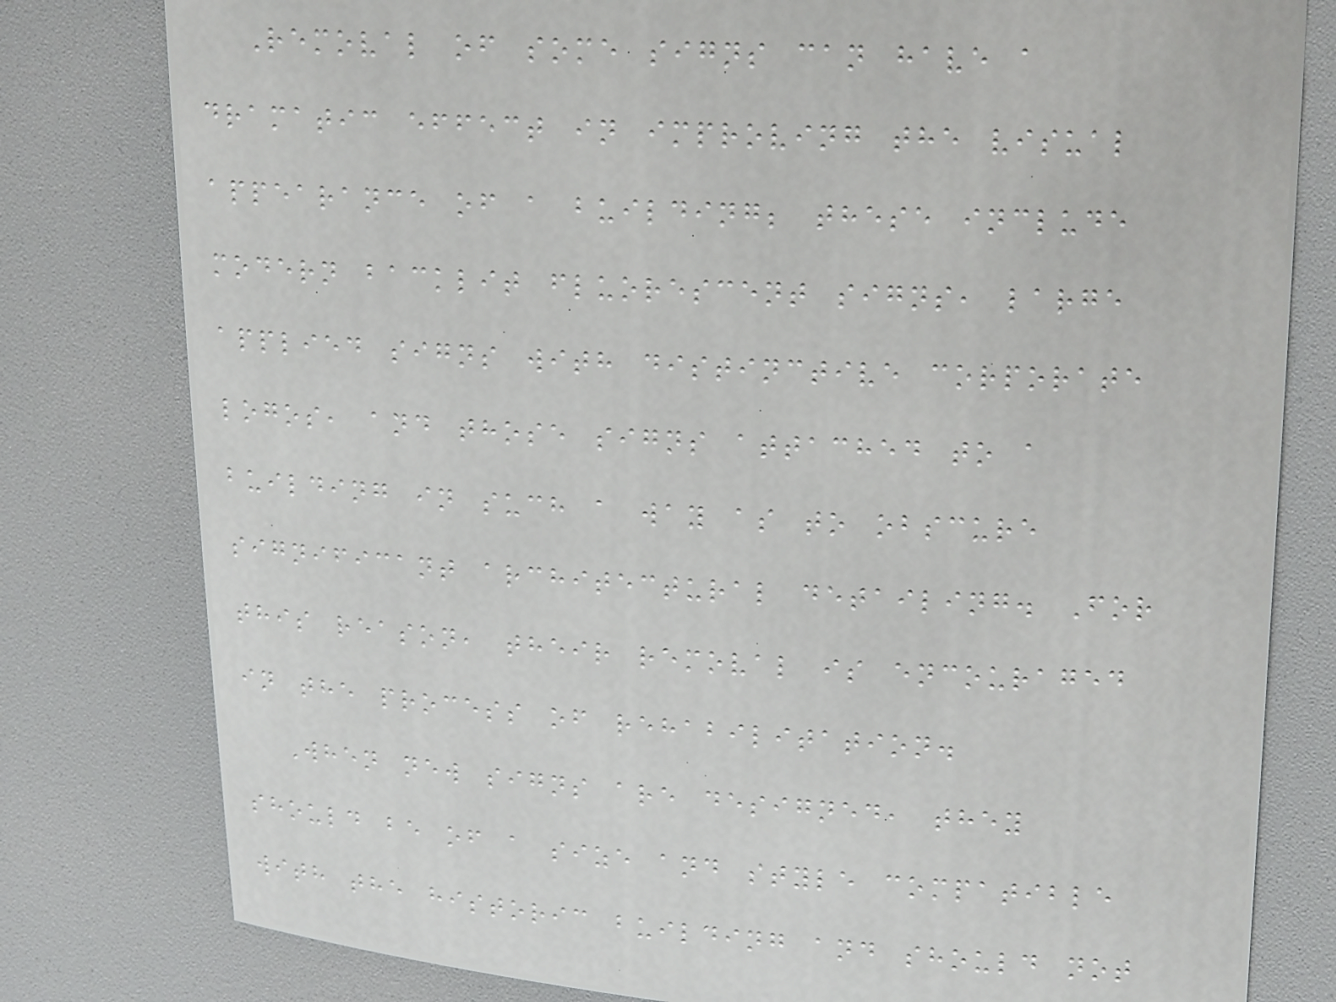Removal of some signs can have a
dramatic effect in improving the visual
appearance of a building; these include
modern backlit fluorescent signs, large
applied signs with distinctive corporate
logos, and those signs attached to a
building in such a way as to obscure
significant architectural detailing. For
this reason, their removal is encouraged
in the process of rehabilitation.
When new signs are designed, they
should be of a size and style compatible
with the historic building and should not
